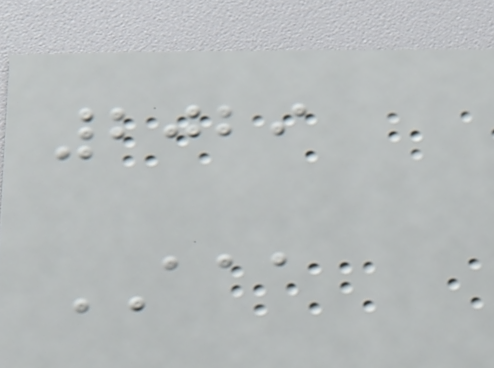2029
AAA
